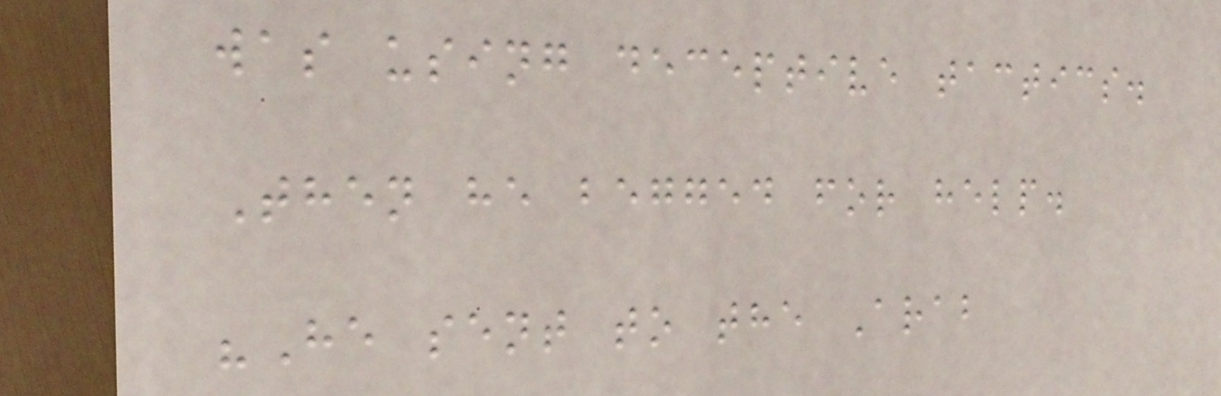was using deceptive tactics.
Then he begged for help.
"He sent to the Arab
